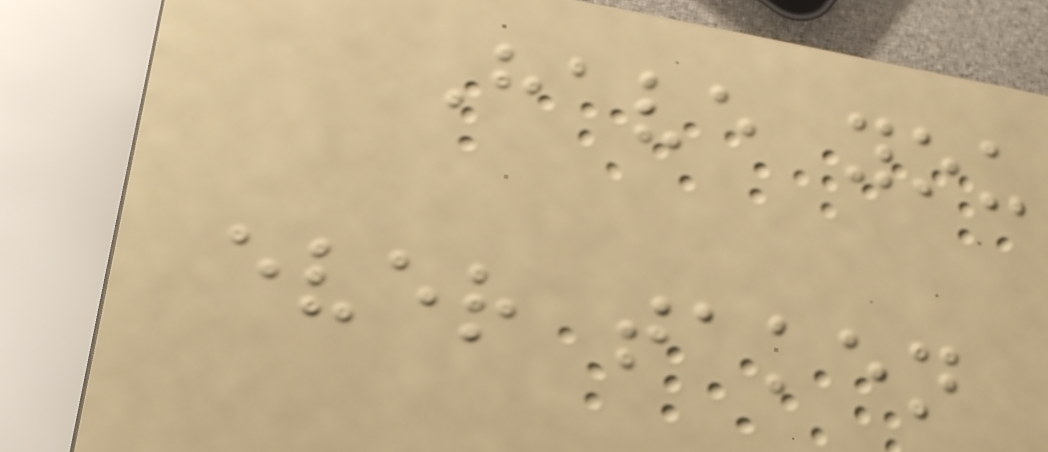Have you
ever taken
